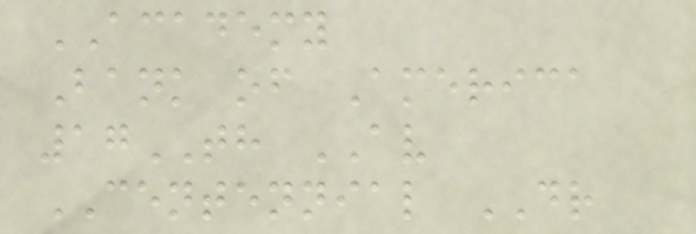ACADEMY
Bank of America
17TH AV
CENTENNIAL DR
